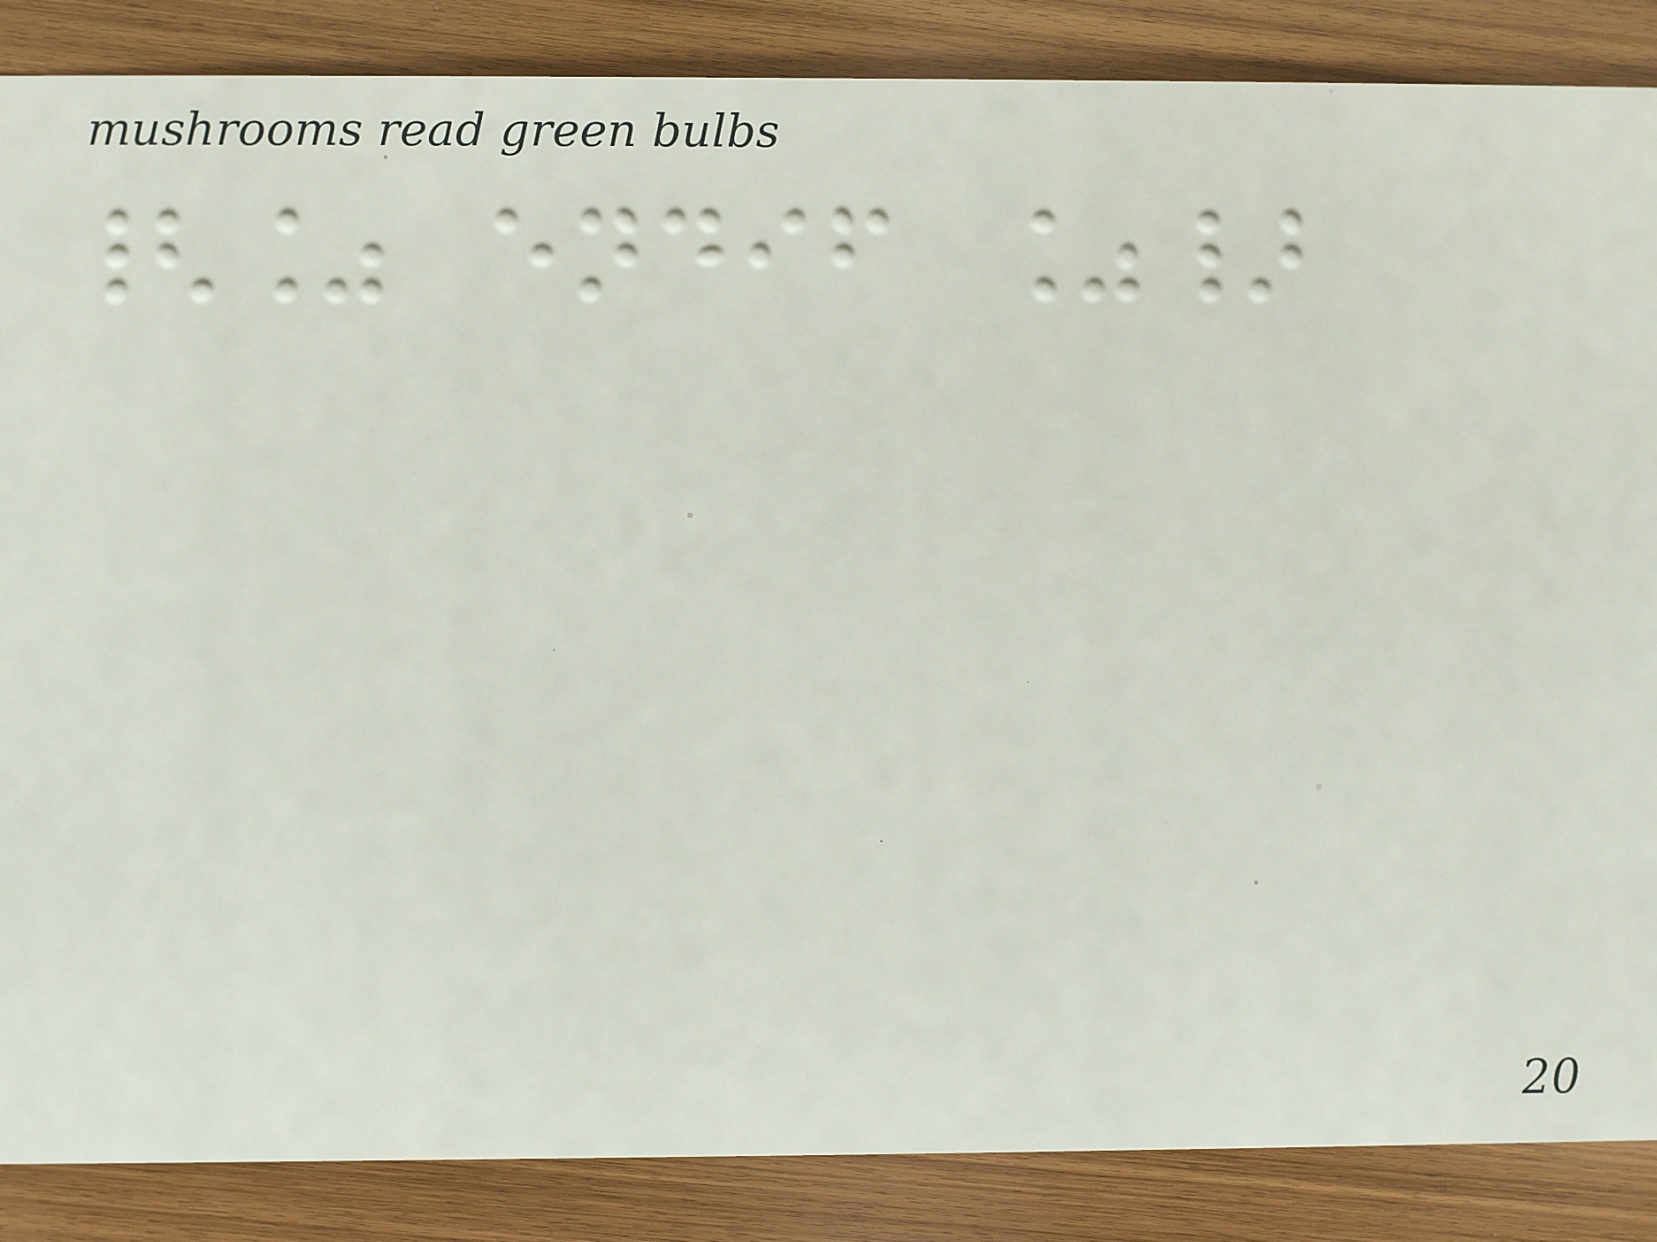{% endif %}
